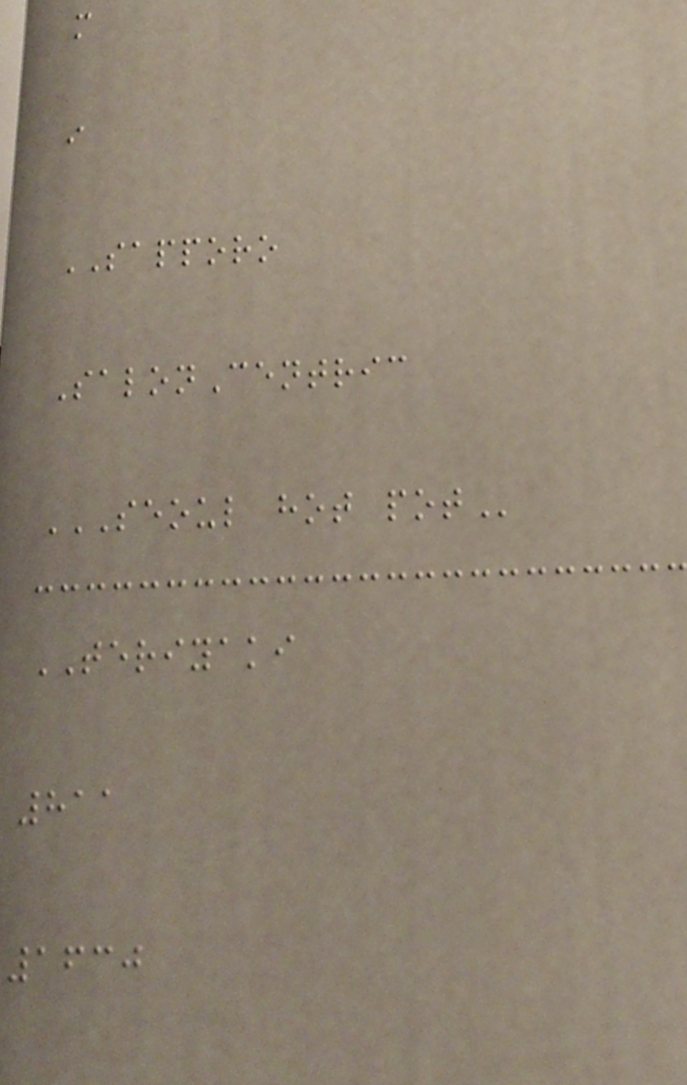m
i
SAPPORO
SalonCentric
SEOUL HOT POT
TERIYAKI
811
1630
